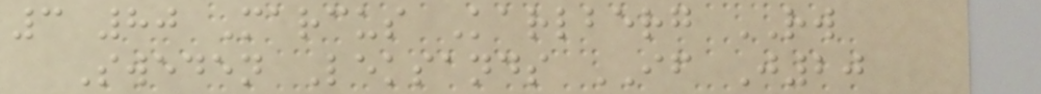3 80 Marcus Karlberg RW
Sweden Leksands IF J20
